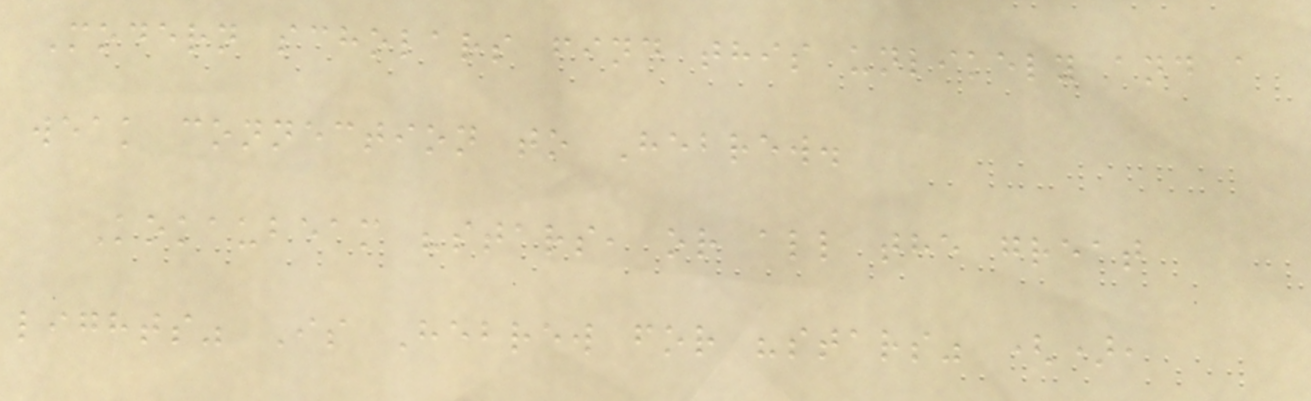Modern scholars find this unlikely and a
weak connection to Hebrew.
Kokaubeam "stars, or all the great
lights" Is Hebrew for "stars" (),
